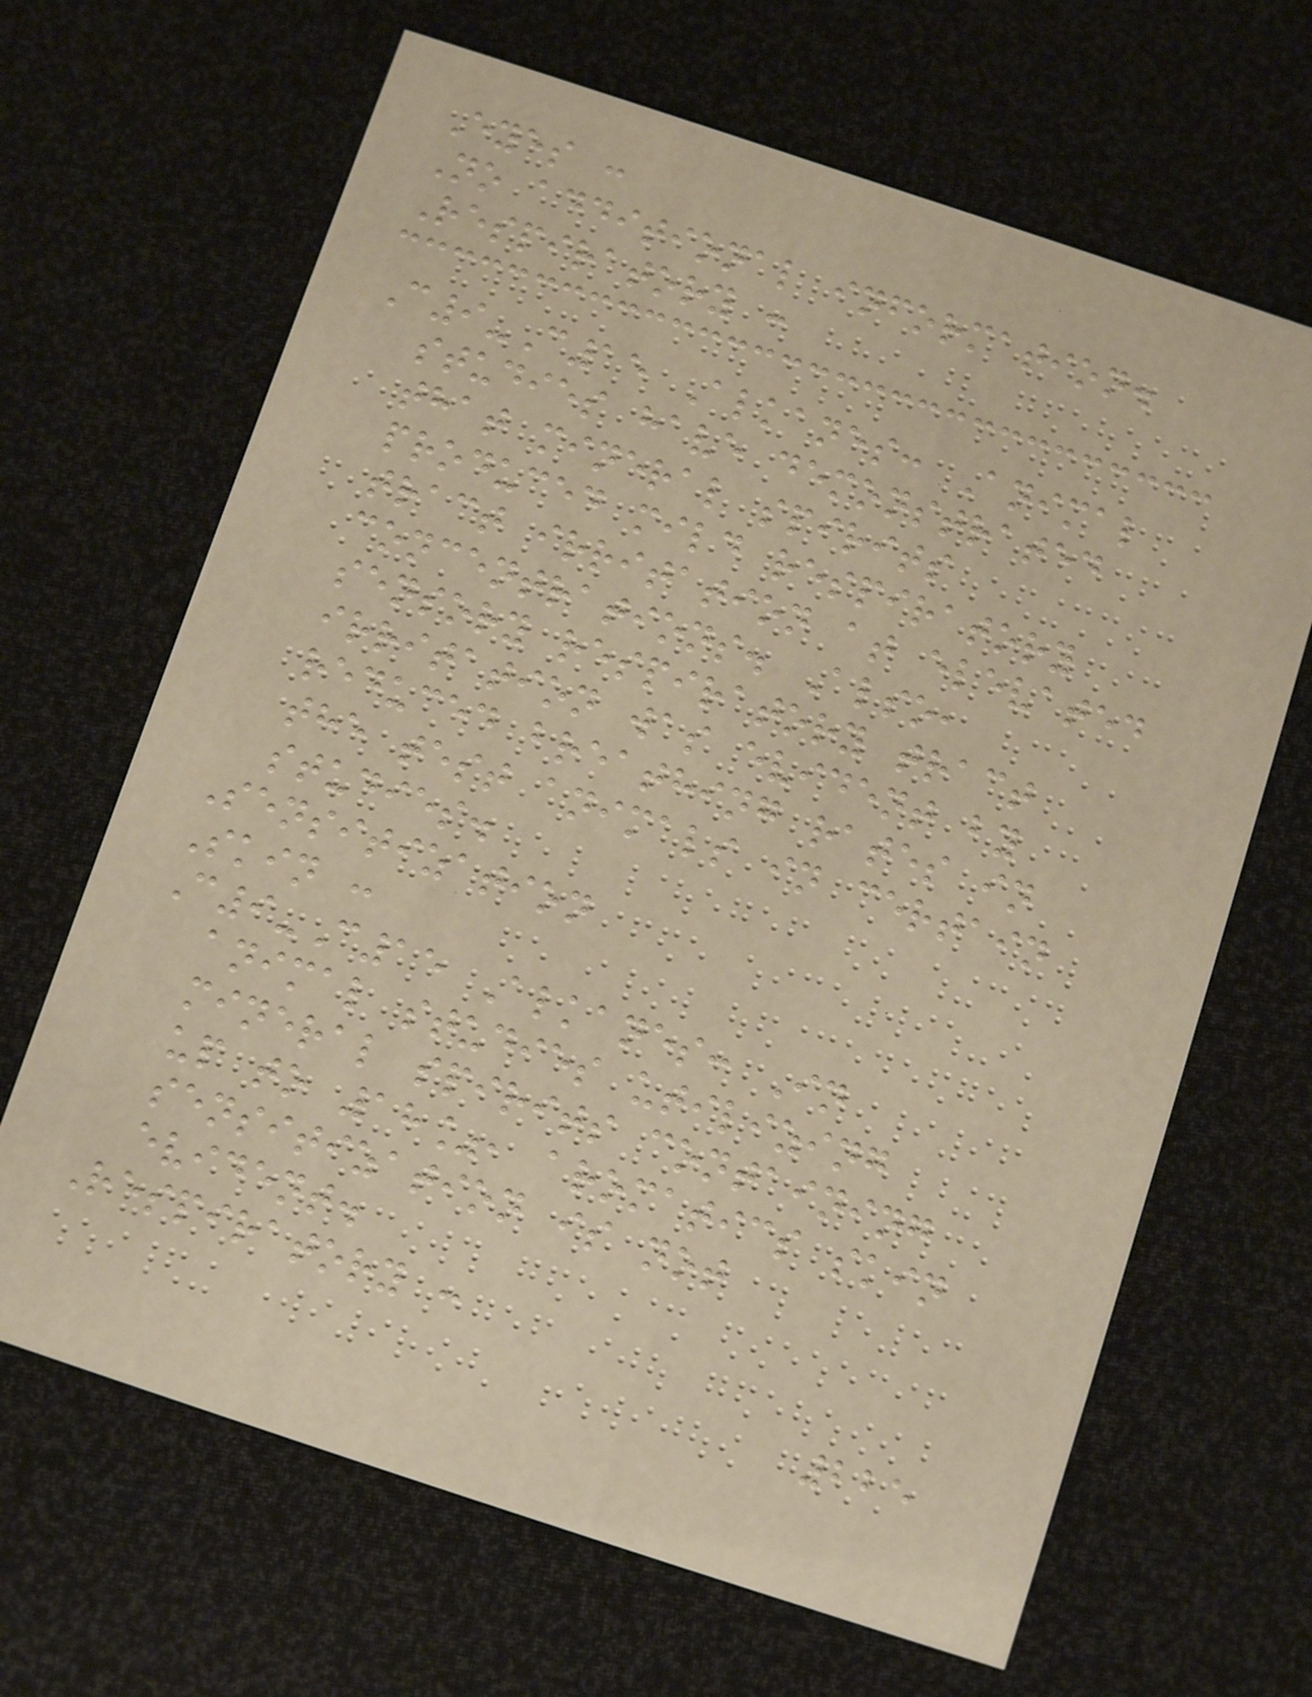Eyes :
No additional information.
Respiratory :
C9-C15 Alkanes: Animal
studies have demonstrated
that mineral spirits
produced mild respiratory
tract irritation at elevated
concentrations. Also,
sensory respiratory tract
irritation was evident by
reduced breathing rates in
the test animals in certain
studies.
Sensitization
Skin :
C9-C15 Alkanes: In
animal studies utilizing
mineral spirits containing
up to 18%, aromatics skin
sensitization is not
evident.
Respiratory :
225
